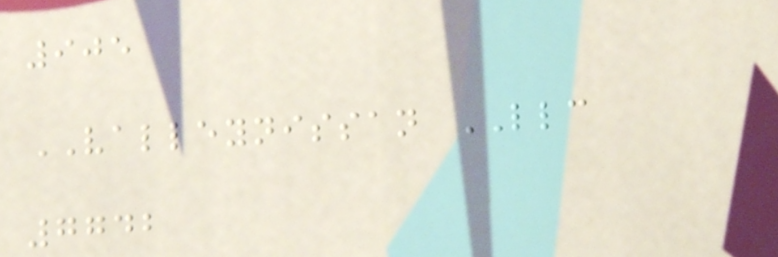905
VALLEYNISSAN LLC
7742
